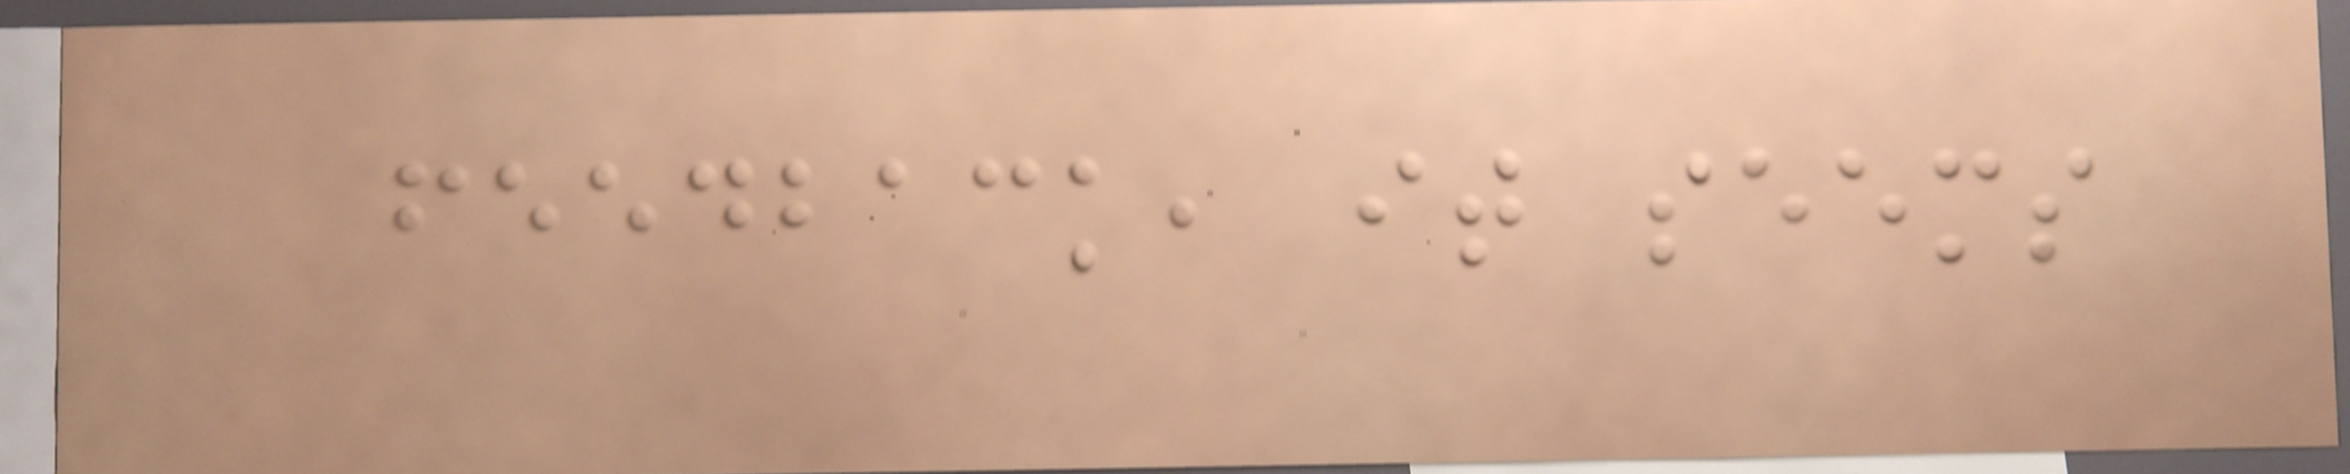feedback, it seems
